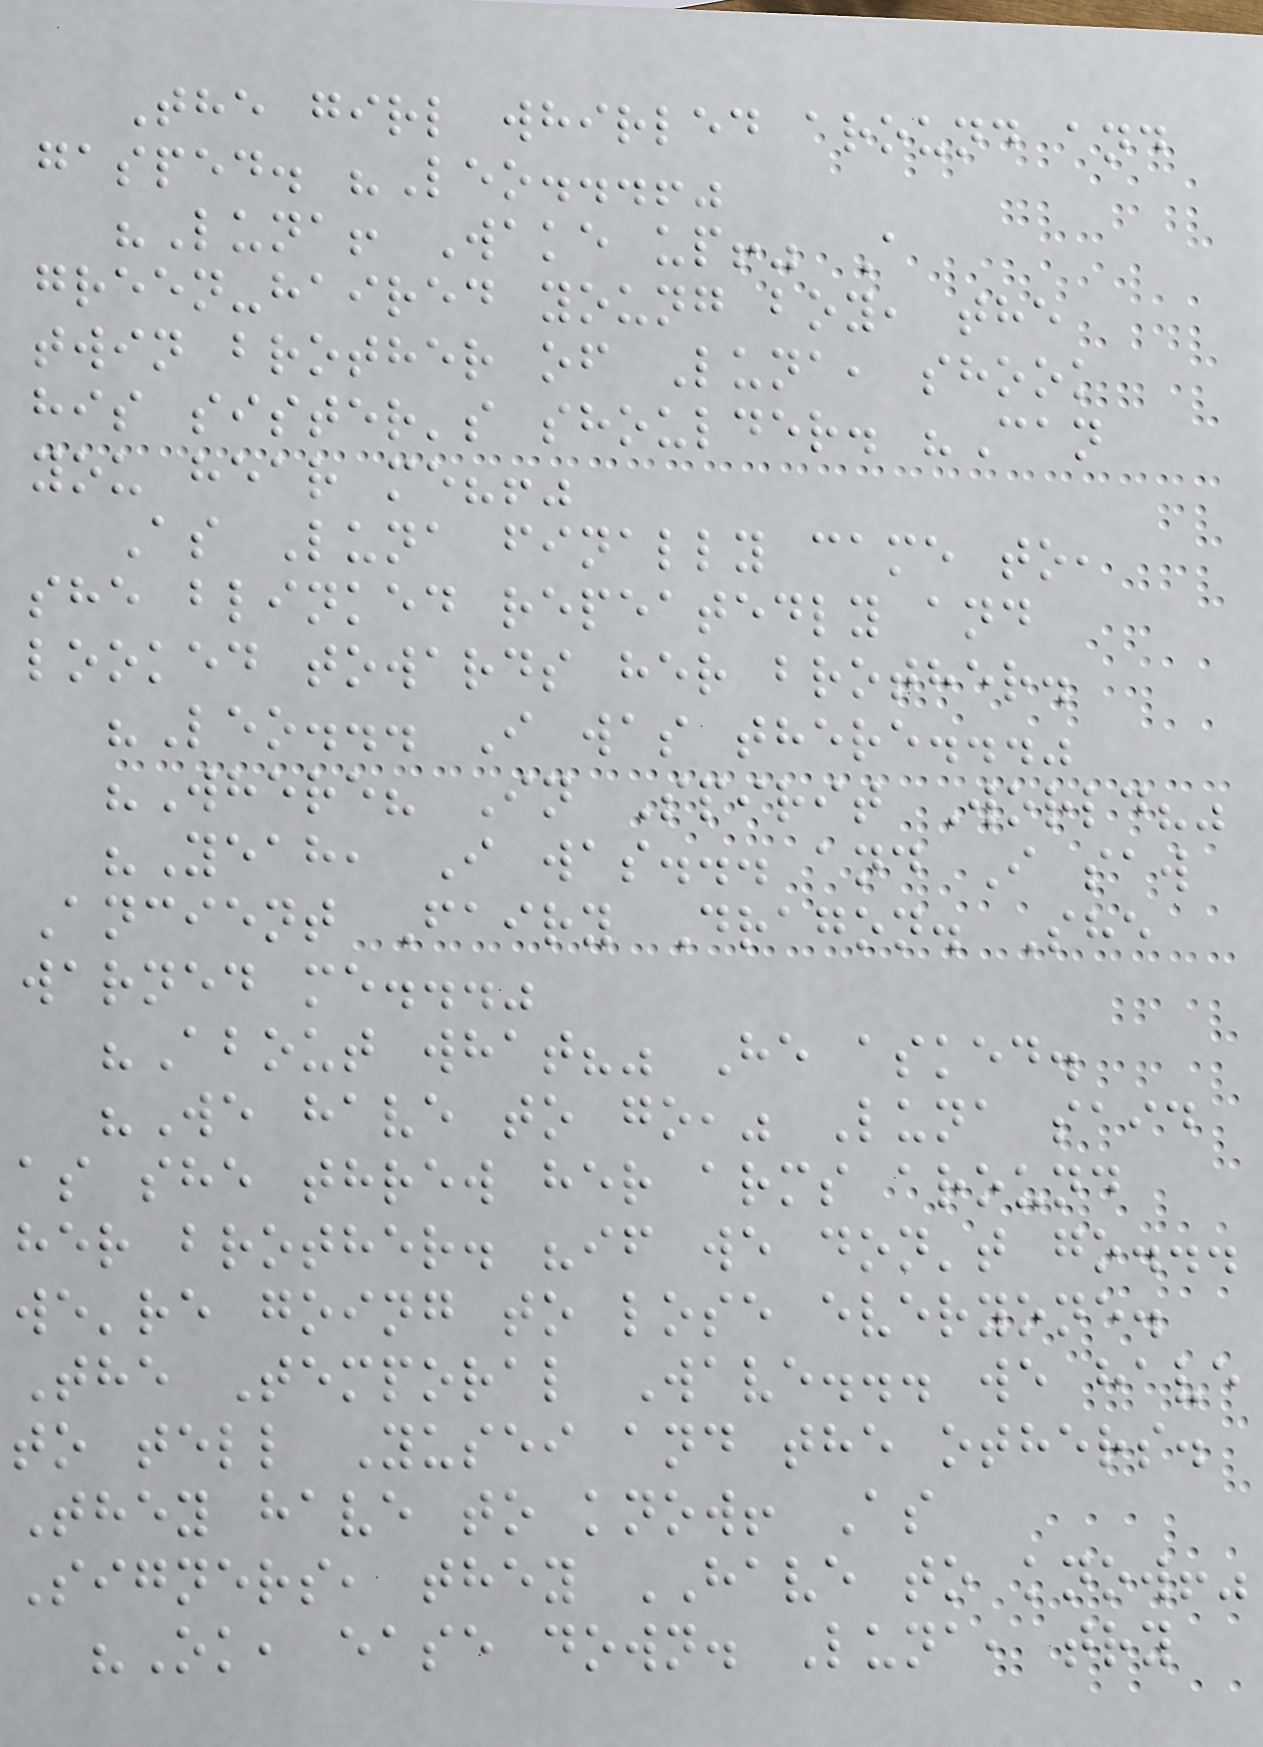The girl whirled around and
gasped. "Leo...!"
"Luna! Wake up!" A
green-haired young boy, the
twin brother of Luna, shook
his sister's shoulder. "Can
you hear me?!"
As Luna finally came to,
she blinked repeatedly and
looked towards her brother.
"Leo... I was there..."
"Where? In Spirit World?"
"Yeah, I was... and I saw
Ancient Fairy Dragon. She
warned me..."
"About what?" He asked.
"We have to go," Luna said
as she threw her arms around
her brother. "if we don't go...
we're going to lose everyone.
The Temporal Wave... we have
to tell Yusei and the others.
They have to know! As
Signers, they HAVE to know!"
"Ok, ease down. Luna, try
